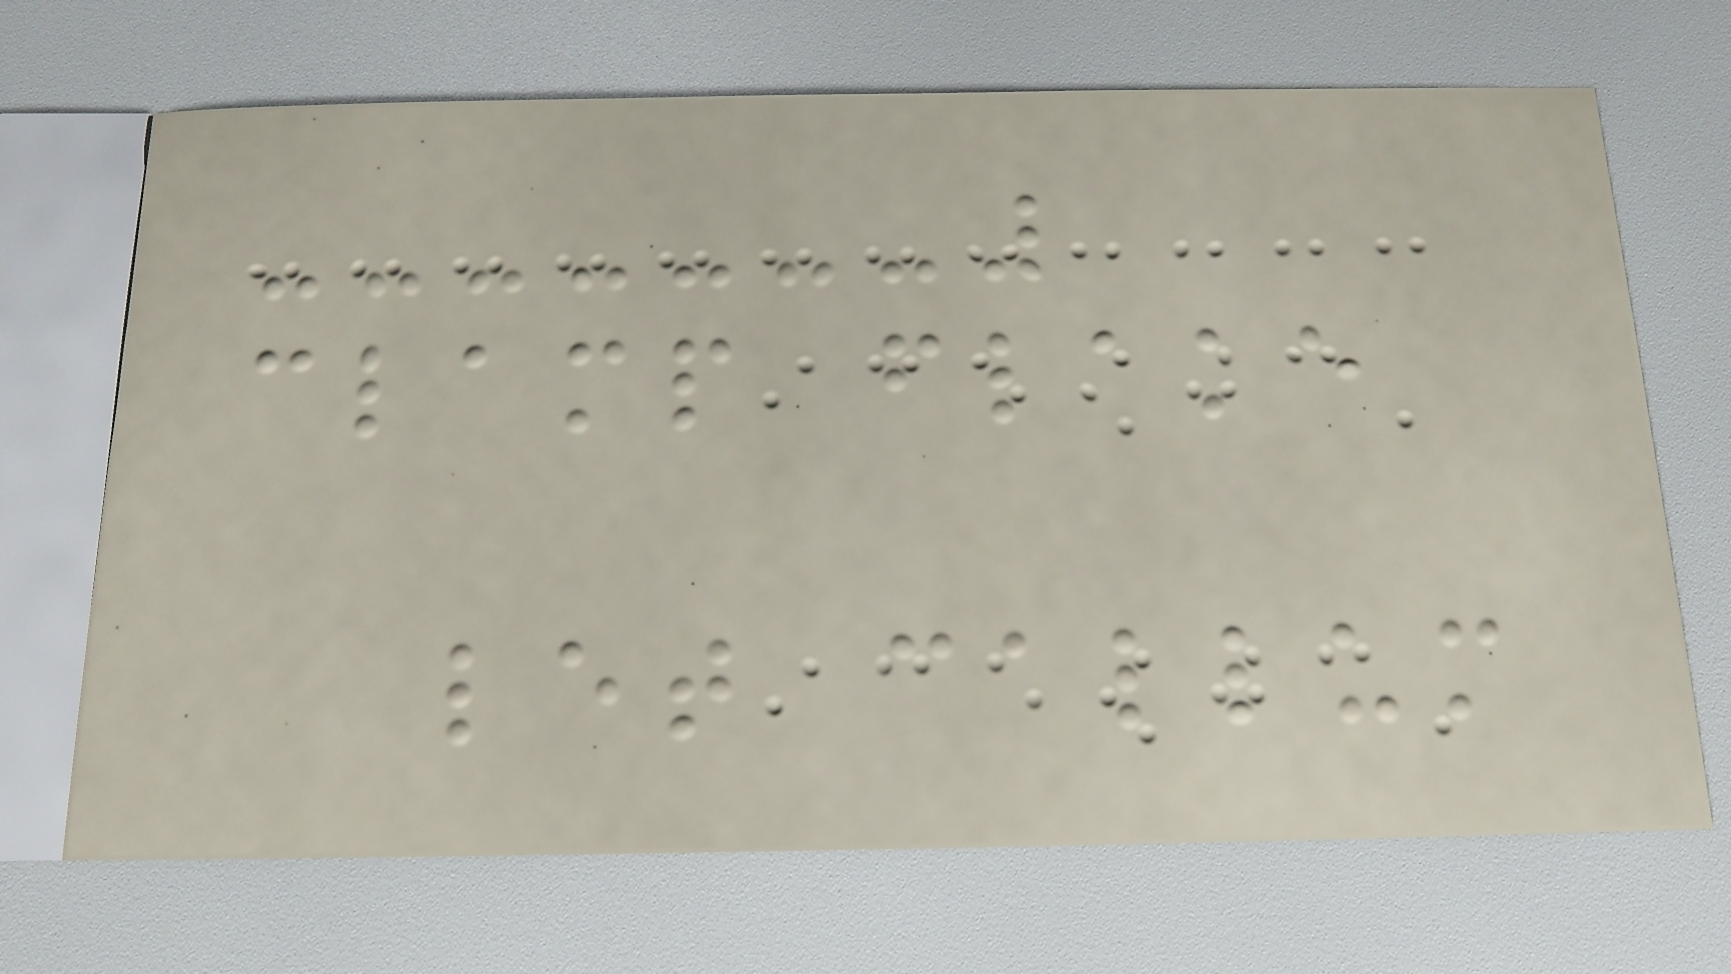clamp flake
let callum
